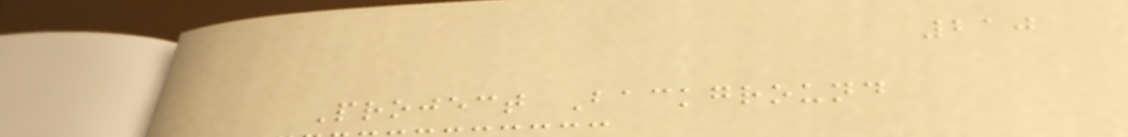210
Project Background
